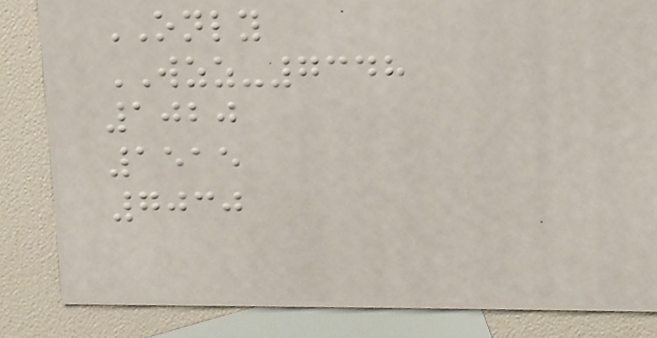ONLY
WZZ-7348
1020
1515
7030
